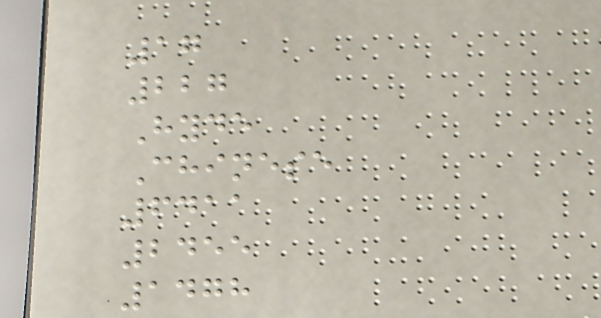17
227
Hyde
Chinese
6411
2455
1478
